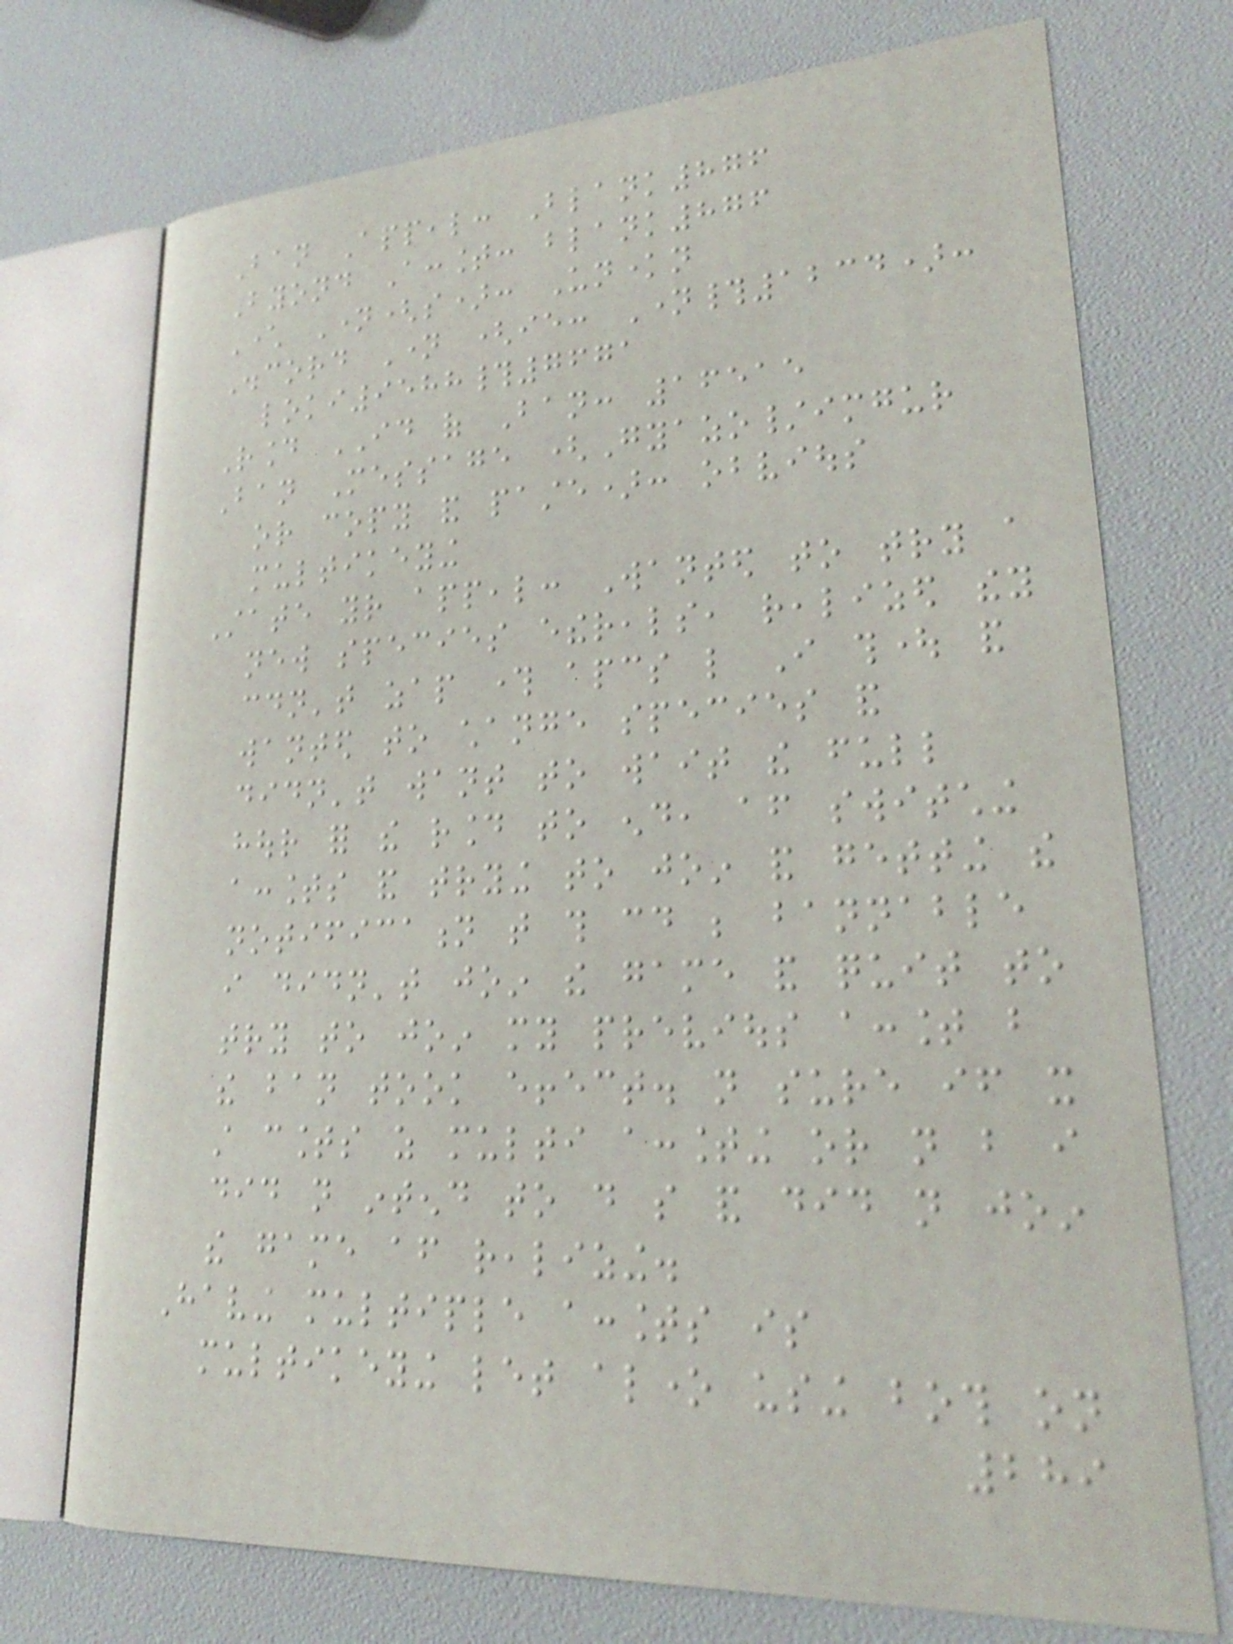Ban Appeal: Blank876
Byond Account: blank876
Character Name(s): Unknown
Discord Name (ie: Name#1234):
loki9588#7671
Round ID of Ban: 16515
Ban Message (Gyazo/imgur
or copy and paste): obvious
multikeying
State your appeal: Wanted to try a
new species ethereals, realized they
couldn't zap through apcs like I thought and
wanted to change species and
didn't want to wait the full
hour for the round to end, after switching
accounts and trying to join and getting the
notification that this could be bannable
i didn't join the game and quit to
try to join my previous account but
the ban took effect. not sure if it
still counts as multi accounting or not but i
did not intend to do so and did not join
the game after realizing.
Having multiple accounts is
multikeying let alone using both on
289
